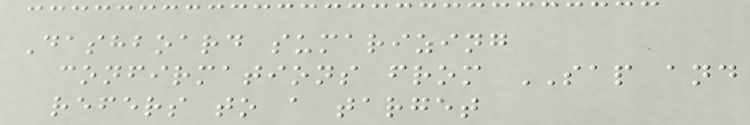Dashboard sumarizing
confirmations from SAP and
refers to a target
